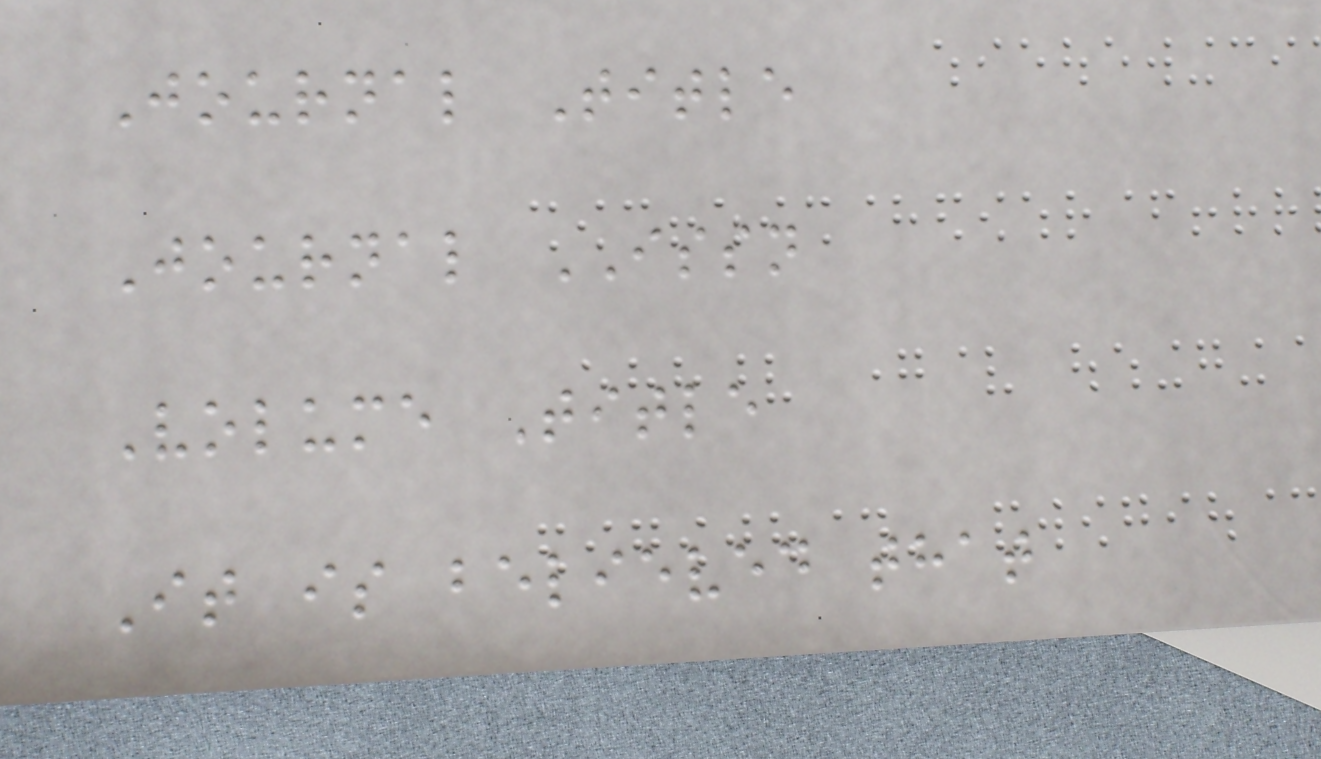Journal Title
Journal ISSN
Volume Title
It is believed that
